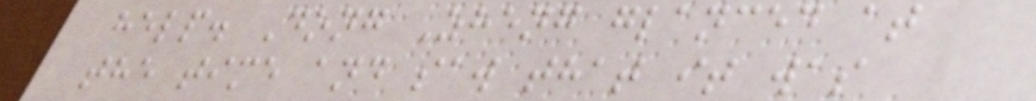help. Dong Zheng glanced at
the time and saw that it was
